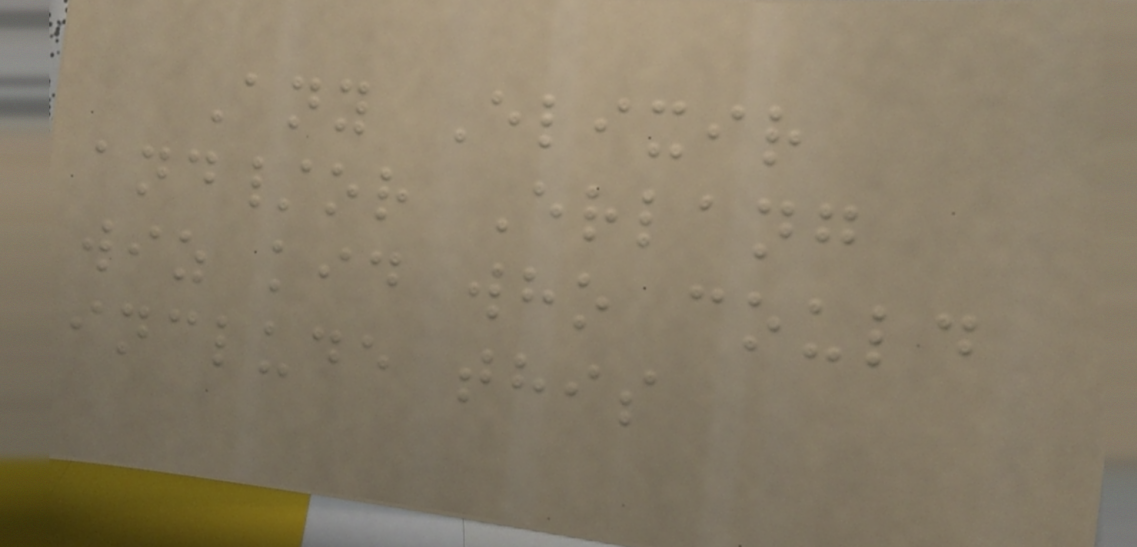Any Elixir
and/or Erlang
wiz kid who could
include this
